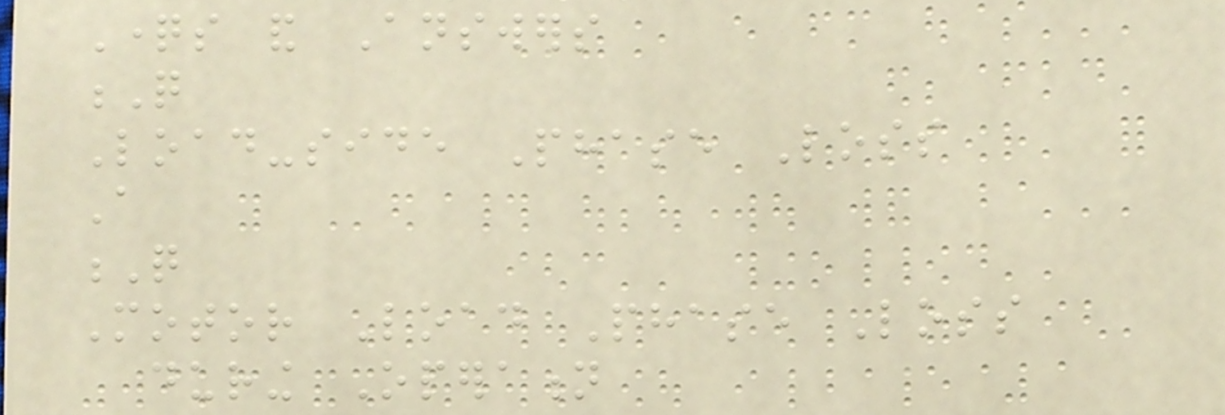Questions and Answers
Q
Load-side Phase Loss
A
Q
Motor Load Phase Loss
during Operation
